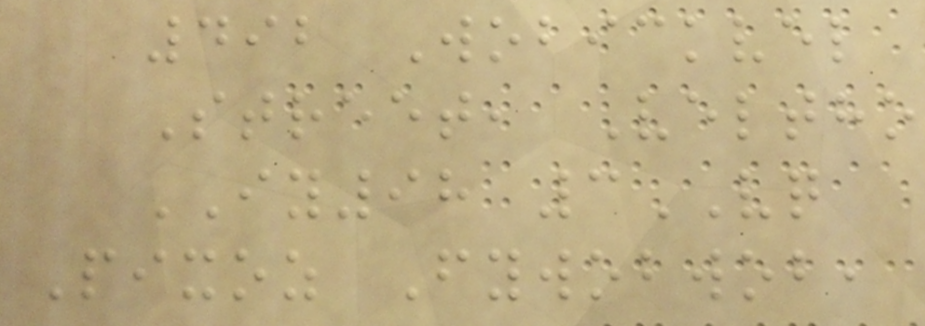492 Wobickvel
Street, Veltho
IY98 3VQ
Pixoz Fywobwob,
